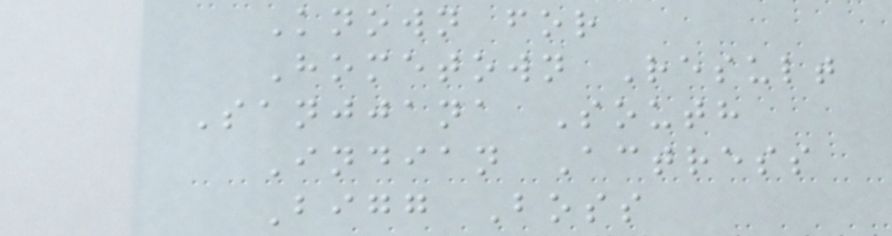Known for
Hometown Result
Sanjjana South
Indian Actress
Bigg Boss
